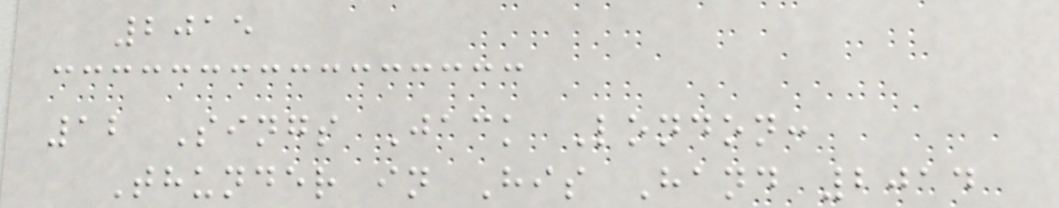2015
12 Sings Jack London:
Thunder in His Hand 2014
